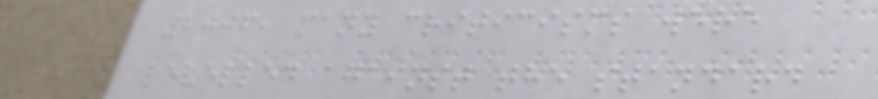2006, many criticisms were
levelled against the standard
